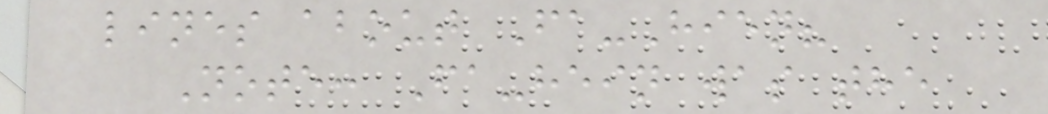lines about Fa-Hien?
Note: Fa-hein was the
